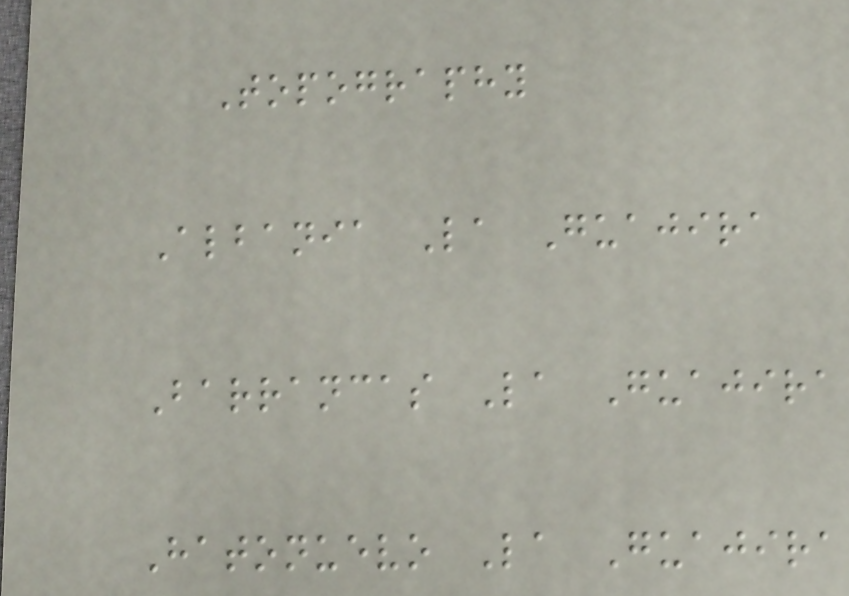Topography
Albania La Guajira
Barrancas La Guajira
Hatonuevo La Guajira
